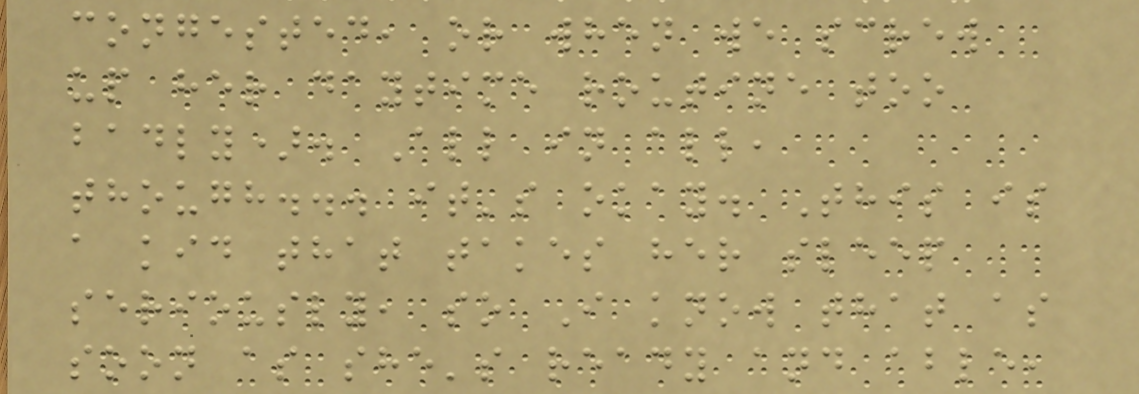congested, or when we screw
up her daytime routine too
badly). All in all,
though... it's okay. This is
a kid that takes her sleep
seriously, so I know that as
soon as she's ready and able,
